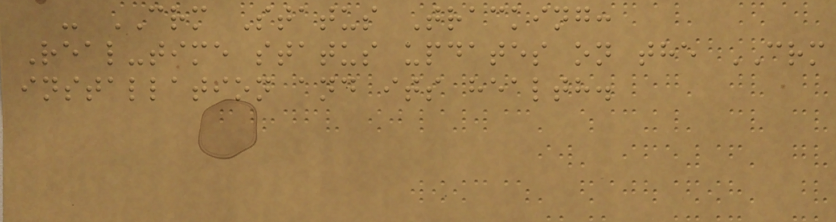- CRM Status Tracking:
Real-time status updates on the CRM
installation and its health.
